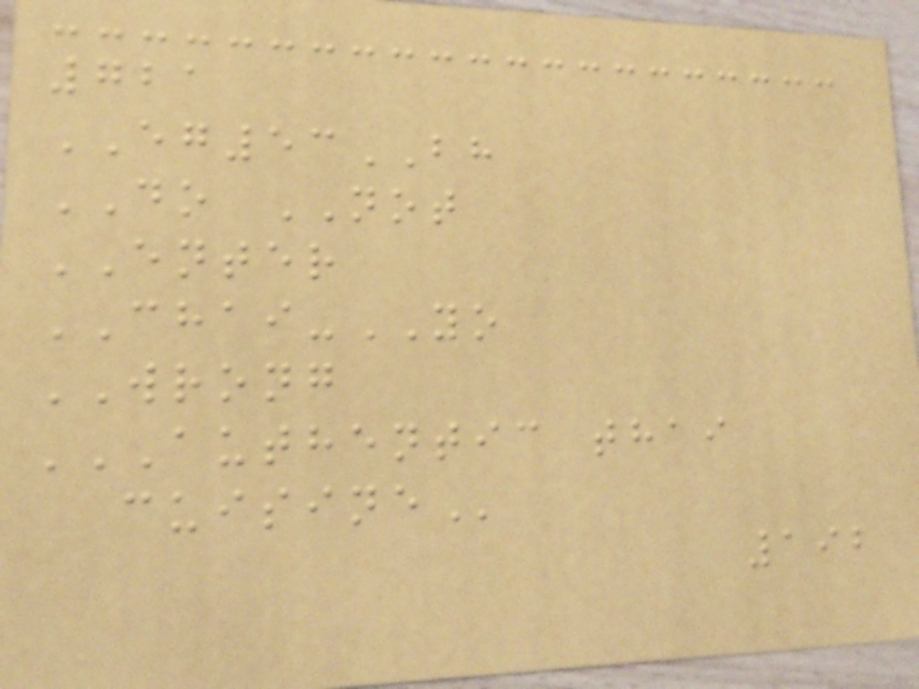721
EG53BH
DO NOT
ENTER
CHAI-YO
WRONG
AUTHENTIC THAI
CUISINE
192
